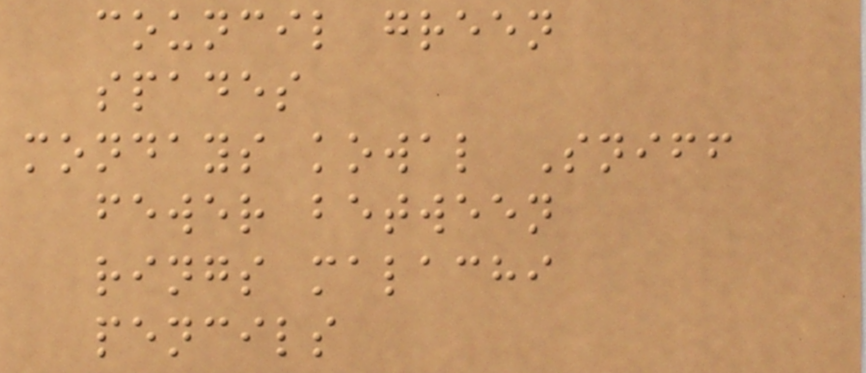council green
spades
mondays kowal Sniff
fewer between
rings malachi
pencils
